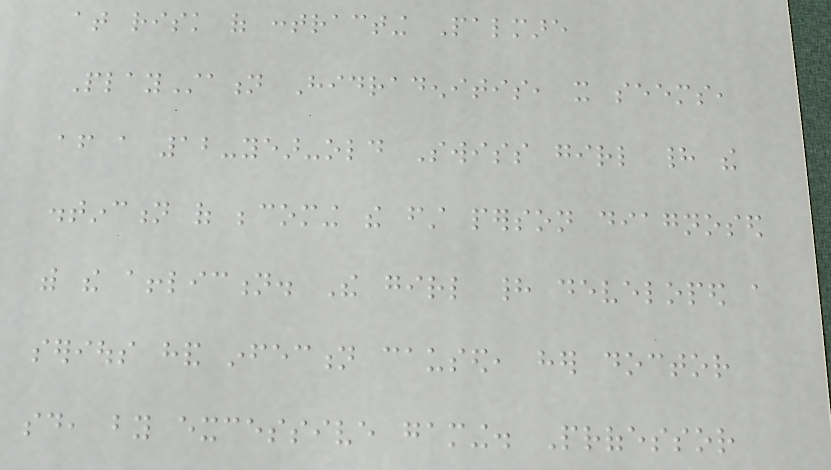at risk of contracting Palmare
PlayStation Hidradenitis, it seems,
after a 12-year-old Swiss girl had the
distinction of becoming the first person diagnosed
with the affliction. The girl had developed a
serious hand infection caused, her doctor
said, by excessive gaming. Professor
